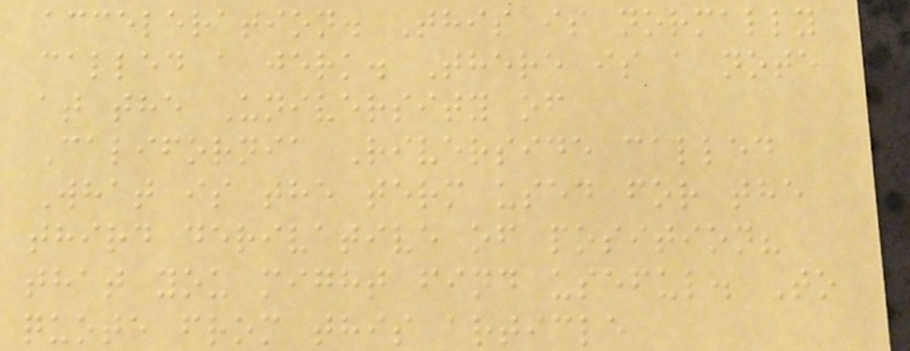acceleration. This is normally
called a jerk. There is a note
at the University of
California Riverside called
What is the term used for the
third derivative of position?
that you might find useful. To
quote from this article
